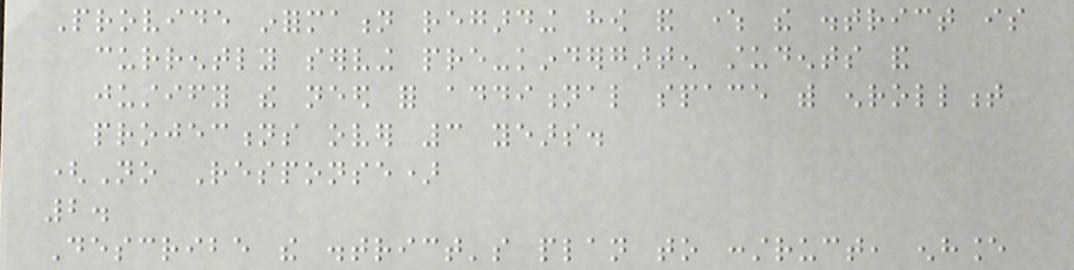Provide information regarding how and where the district is
currently serving pre-kindergarten students and
justify the need for additional space with enrollment
projections over 3 years.
(No Response)
2.
Describe the district's plan to construct, enhance
